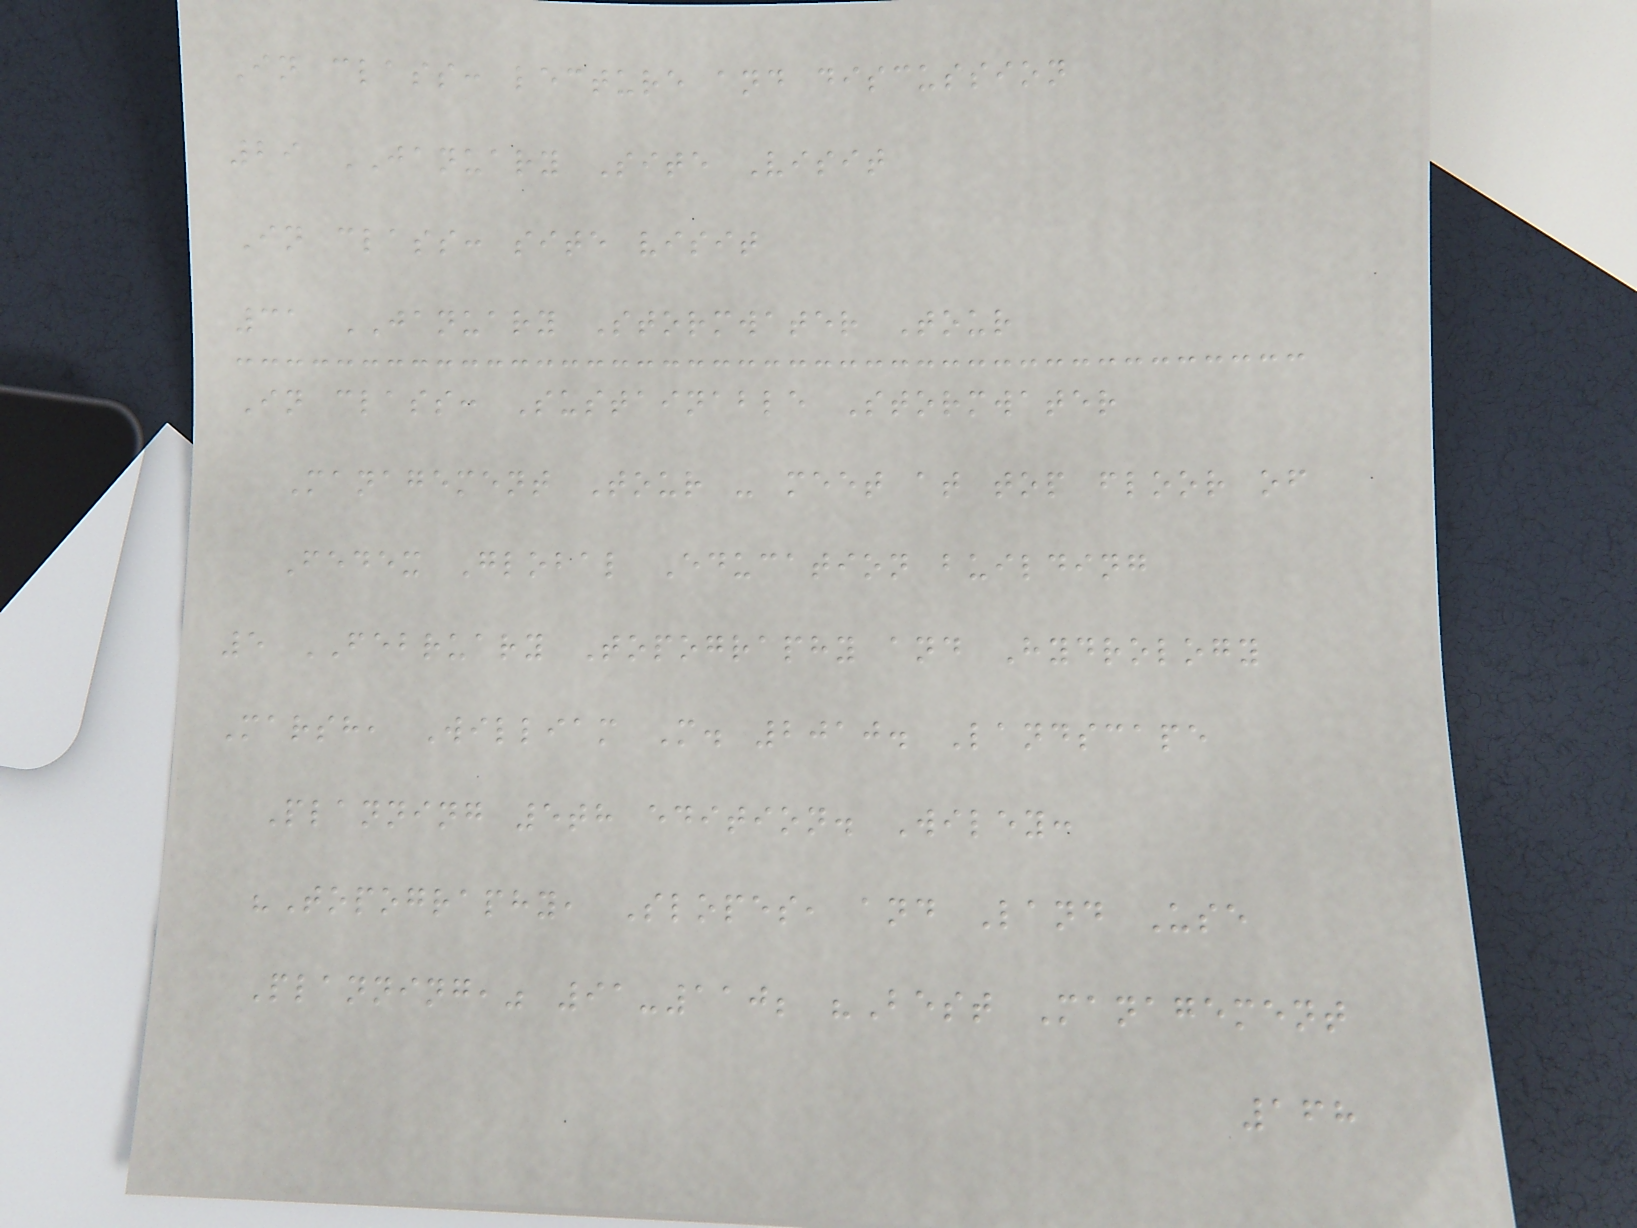In class: lecture and discussion
29 JANUARY Site Visit
In class: site visit
31 JANUARY Stormwater Tour
In class: Sustainable Stormwater
Management Tour - meet at top floor of
Fedex Global Education building
5 FEBRUARY Topography and Hydrology
Marsh, William M. 2010. Landscape
Planning 5th edition. Wiley:
"Topography, Slopes, and Land Use
Planning," 91-110; "Best Management
168
